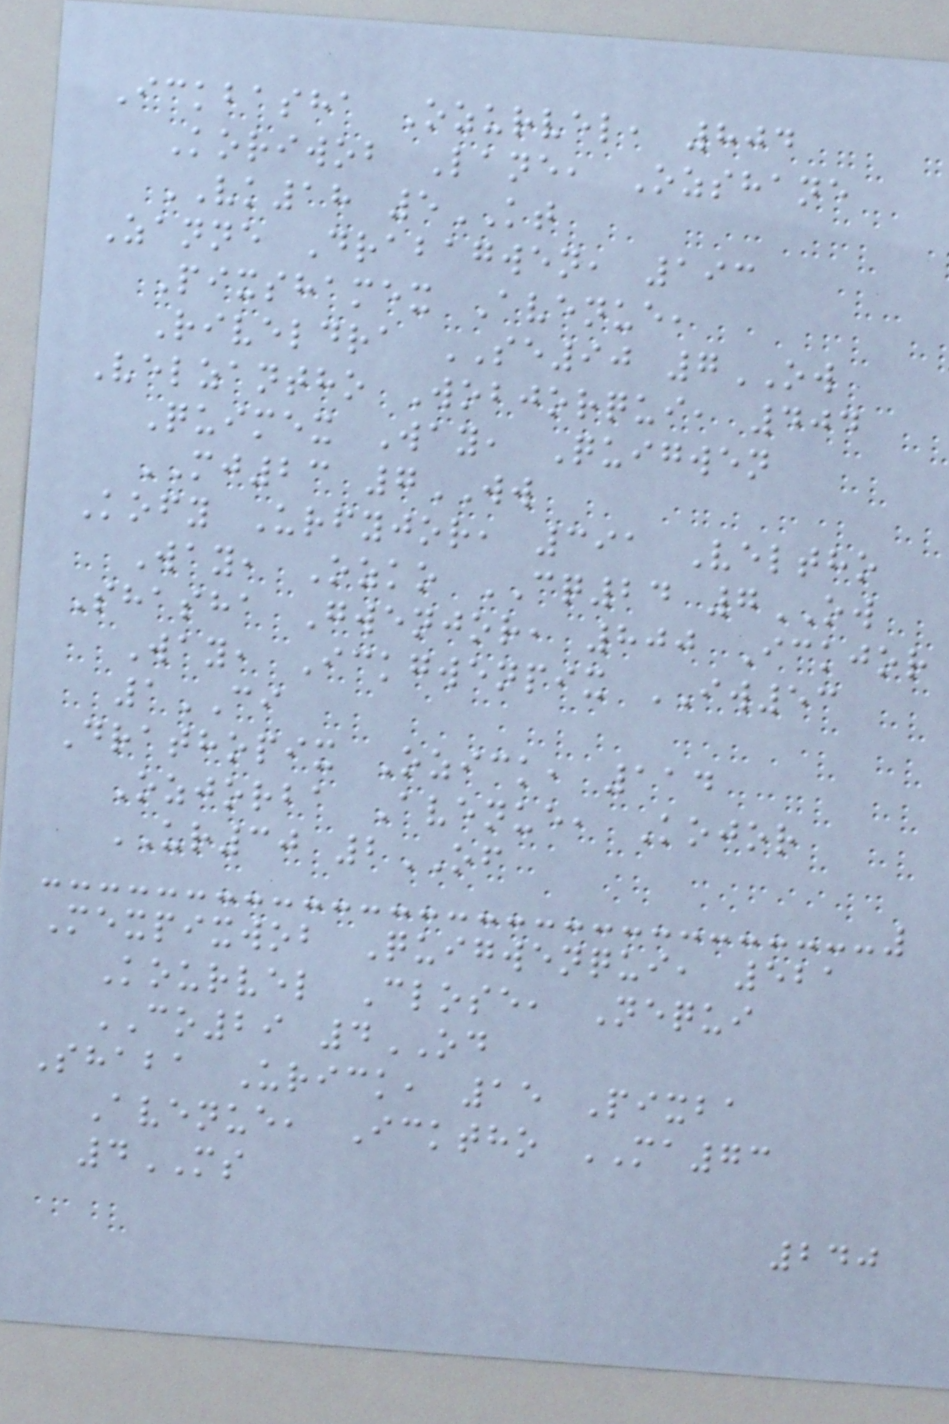Ickbasha Ozurvel, 804
Koriwob Lane, Ozshane
VK18 5KT
Zanne Drabagwen, 193
Pixshamex Avenue,
Riveldra SE90 7OW
Velzantho Wobjorqui, 404
Quimex Way, Quigwen
MJ23 7WW
Kofy Urfyjor, 391 Veltho
Way, Ozko CQ24 7OW
Shasha Gwenjor, 800 Ickjor
Way, Ickgwenpix IW53
1CI
Drathopix Ozick, 114
Ozjorba Avenue, Kojor
UR30 2OF
Mexpixwob Quigwenqui, 521
Kourvel Close, Nequi
CO29 4OD
Shaba Urick, 15 Pixba
Avenue, Icktho MA73
4MS
240
